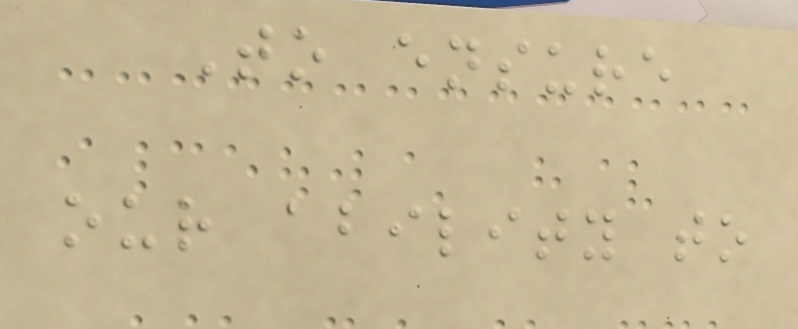To ensure
our ability to
